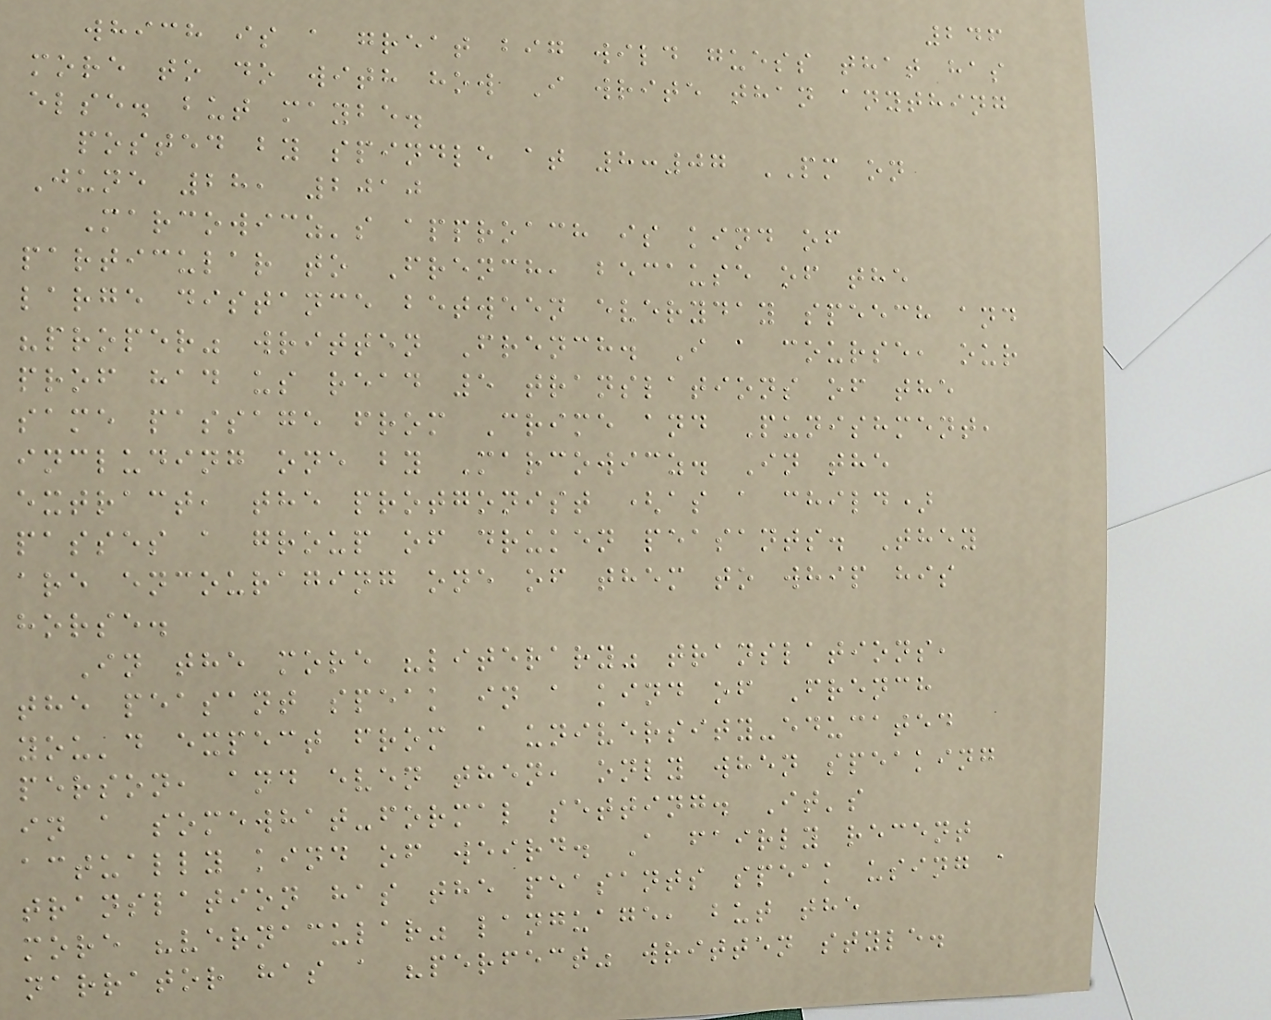246
which is a great big wild guess that has
more to do with how I write than anything
else. but maybe.
posted by spindle at 8:07 PM on
June 28, 2010
Marcowicz's approach is kind of
particular to French, because of the
large distance between everyday speech and
"proper" written French. I a course, our
prof had us read 5 translations of the
same passage from Crime and Punishment,
including one by Marcowicz. In the
extract, the protgonist (as a child)
passes a group of druken peasants. They
are encouraging one of them to whip his
horse.
In the more "literary" translations,
the peasant speak in a kind of French
you'd expect from a university-educated
person, and even then, only when speaking
in a somewhat-formal setting. It's
actually kind of weird. A fairly recent
translation has the peasants speak using a
more "vernacular" language, but the
narrator has a "perfect" written style.
